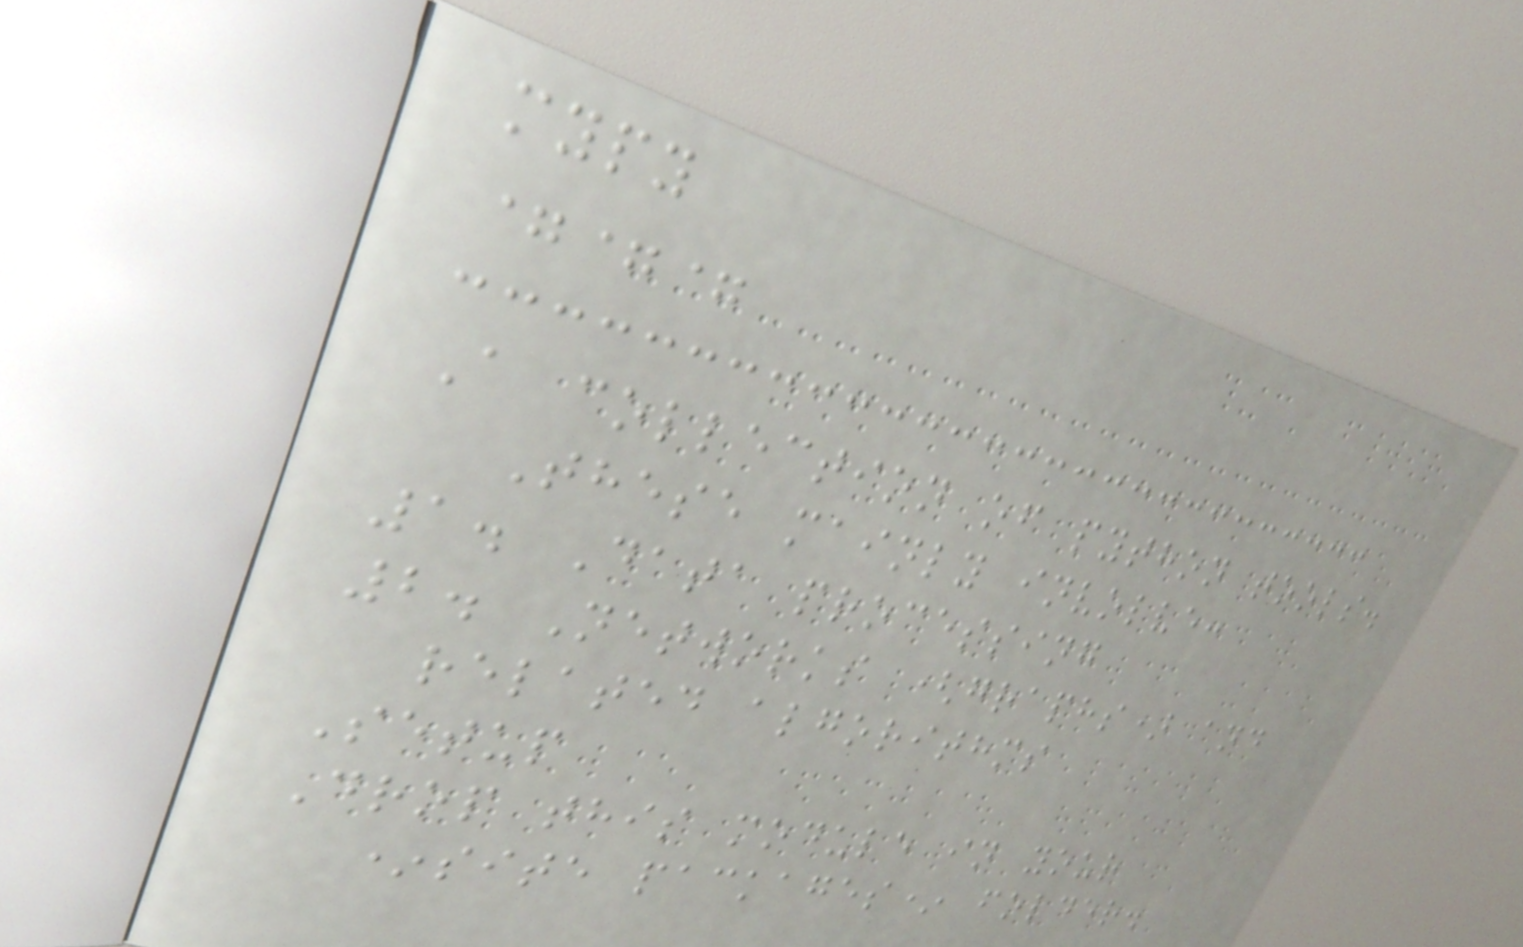mypy
===
A collection of python tools.
These mainly involve:
1. Data processing
2. Networks (graphs) and
related algorithms
Setup
Drop this module in your
*site packages* folder.
